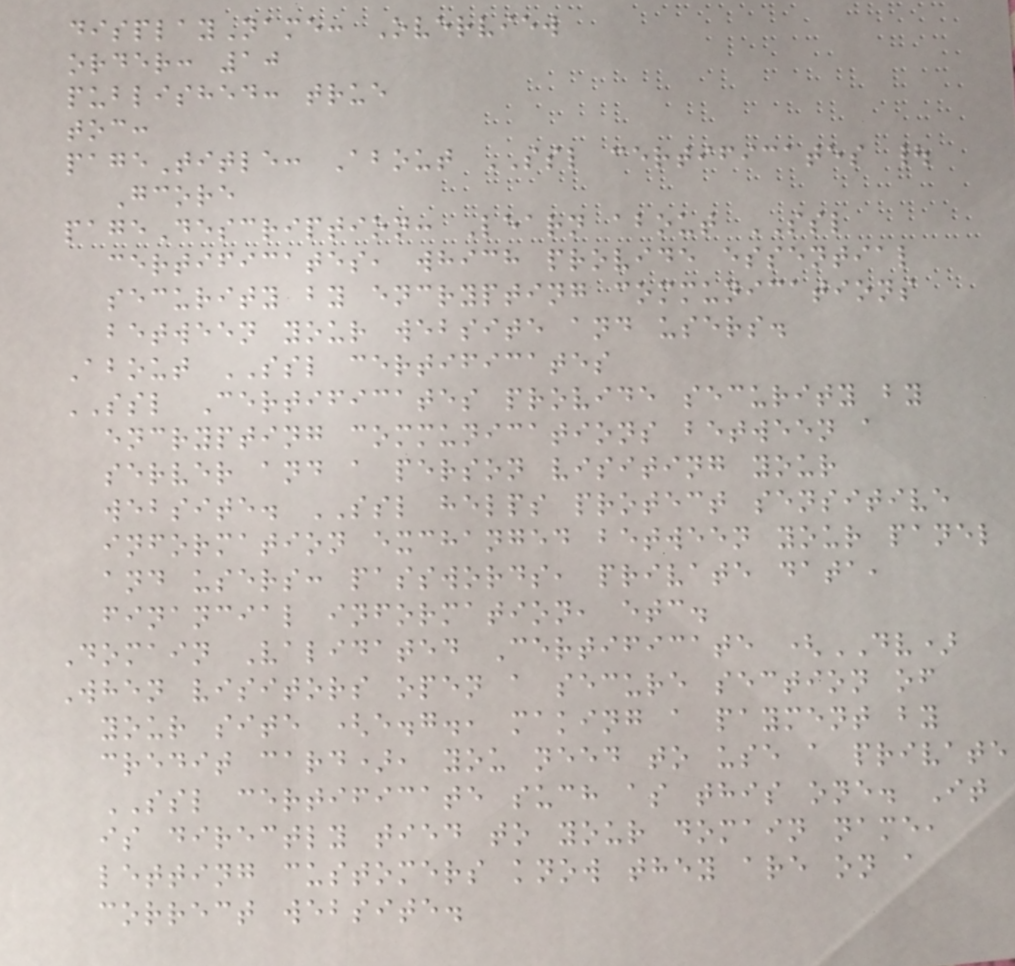displayName: Overview
order: 10
published: true
toc:
pageTitle: About SSL certificates |
Gcore
pageDescription: Learn about SSL
certificates, which provide essential
security by encrypting communications
between your website and users.
About SSL certificates
SSL Certificates provide security by
encrypting communications between a
server and a person visiting your
website. SSL helps protect sensitive
information exchanged between your panel
and users: passwords, private data,
financial information, etc.
Domain Validated Certificate (DV)
When visitors open a secure section of
your site (e.g., making a payment by
credit card), you need to use a private
SSL certificate such as this one. It
is directly tied to your domain name,
letting customers know they are on a
correct website.
